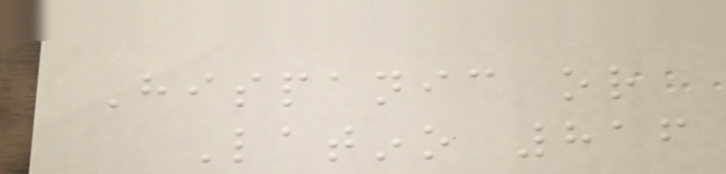Hispanic or
Latino 816
